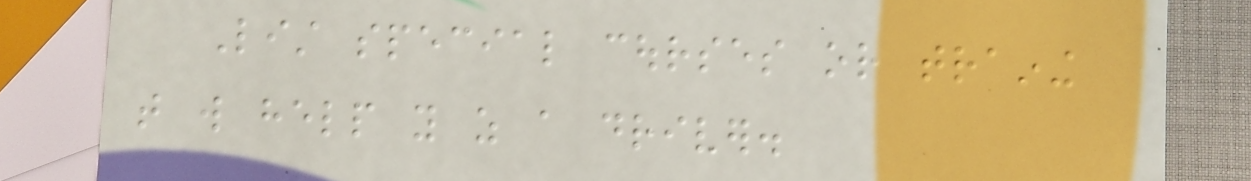List special courses or training
that will help you as a driver.
